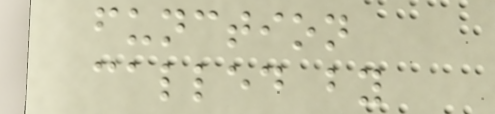function
called by
